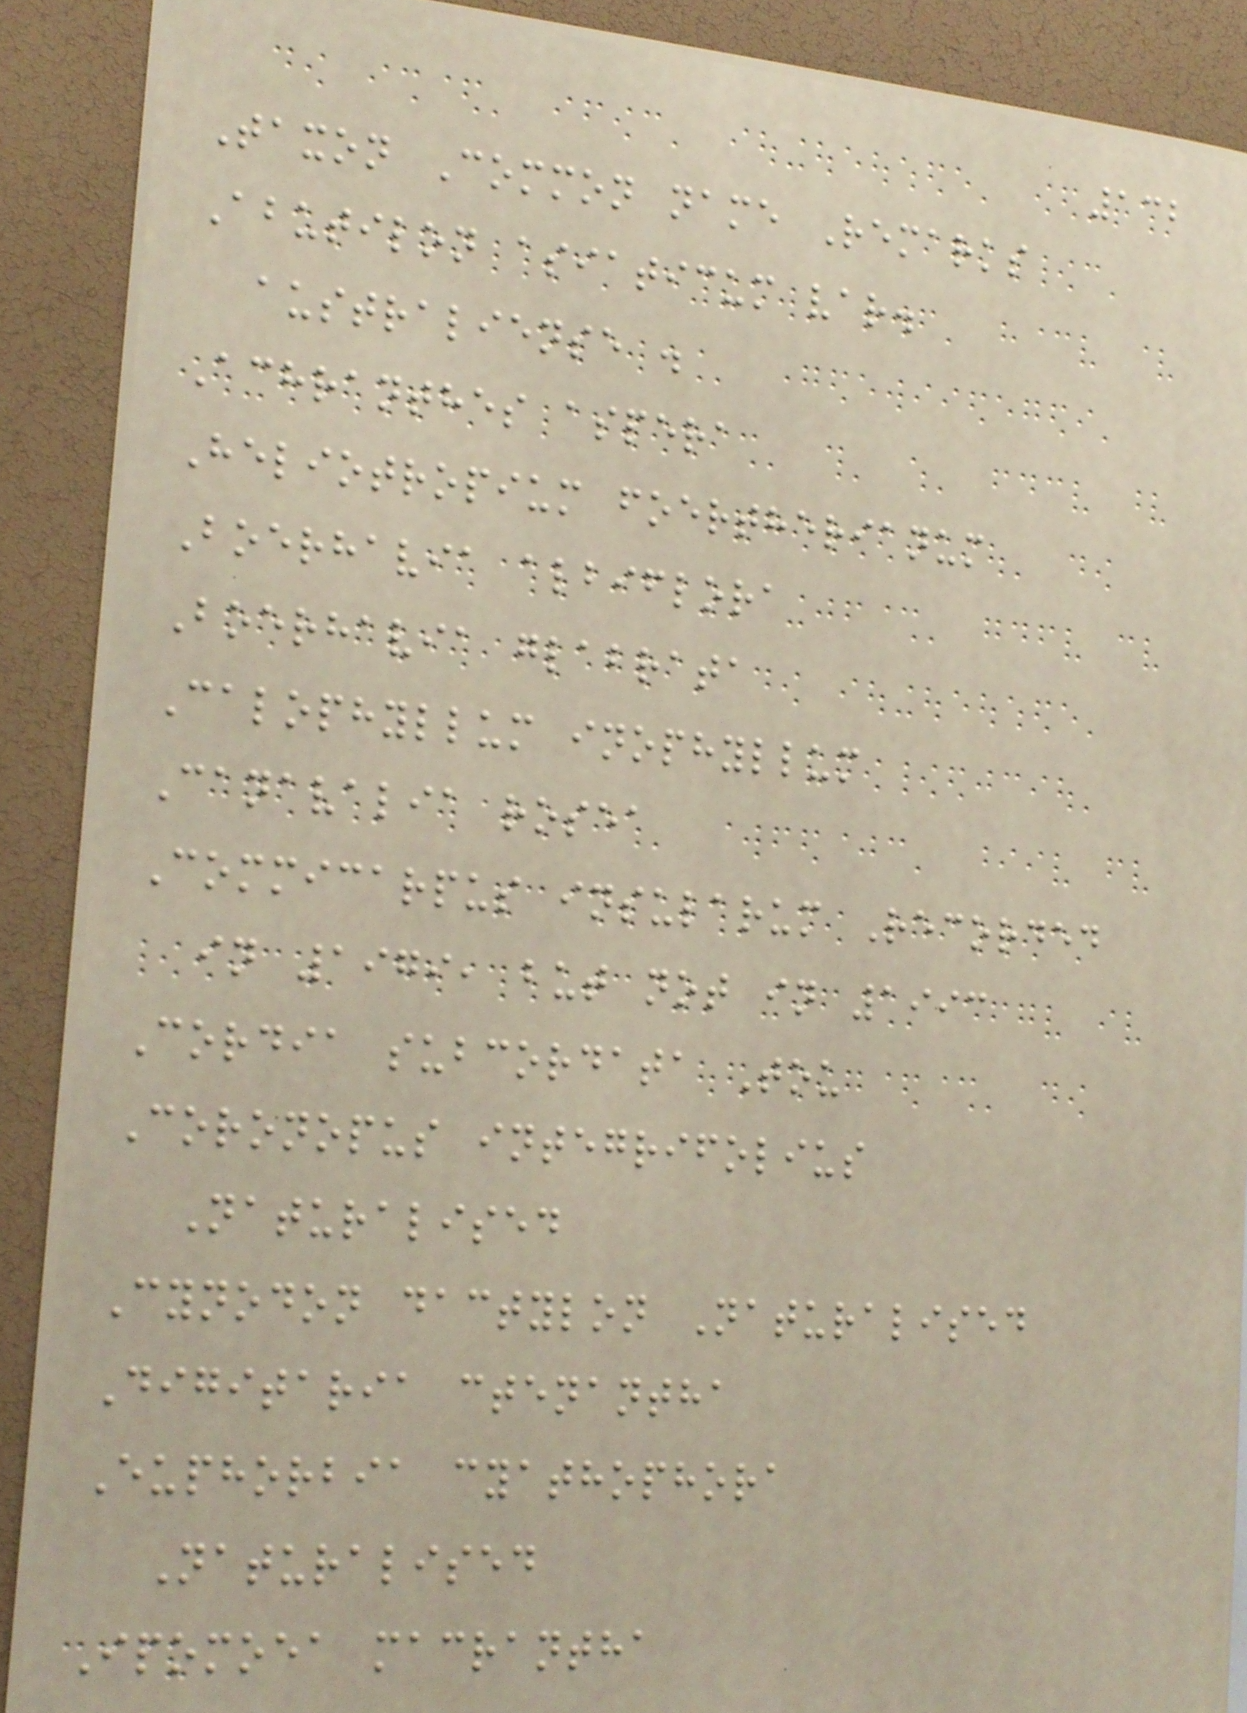132
Taxon Common name Remarks
Abutilon asiaticum var.
australiense .
Achranthes aspera
Heliotropium foertherianum
Boerhavia albiflora
Boerhavia glabrata
Calophyllum inophyllum
Canavalia rosea
Commicarpus insularum Recorded
in 1979, but not in 1993
Cordia subcordata Tou
Coronopus integrifolius
Naturalised
Cynodon dactylon Naturalised
Digitaria ctenantha
Euphorbia cyathophora
Naturalised
Ipomoea macrantha
